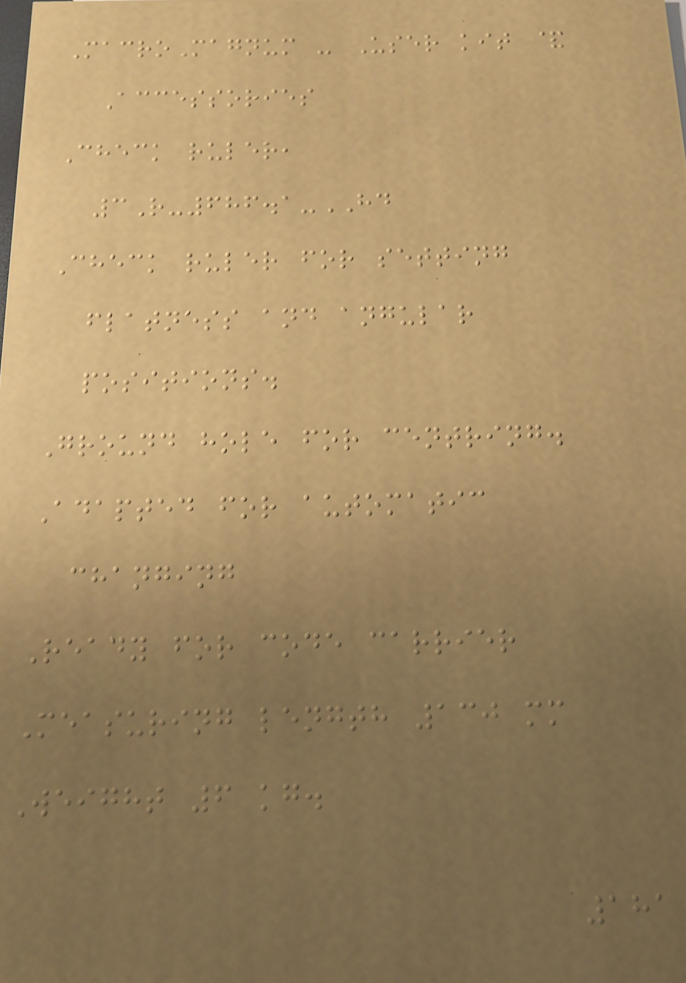MacroMagnum - User kit &
Accessories
Check ruler,
3R-686.1-HD
Check ruler for setting
flatness and angular
positions.
Ground hole for centring.
Adapted for automatic
changing
Ready for code carrier
Measuring length 130 mm
Weight 6 kg.
181
